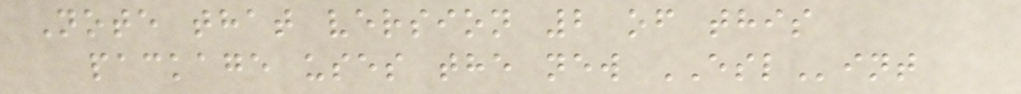Note that version 2 of this
package uses the new ESLint
